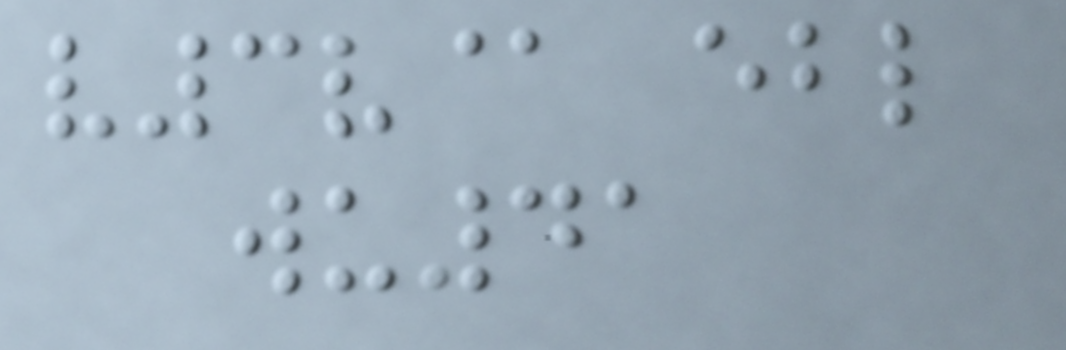v3v@ ebl
wu41
